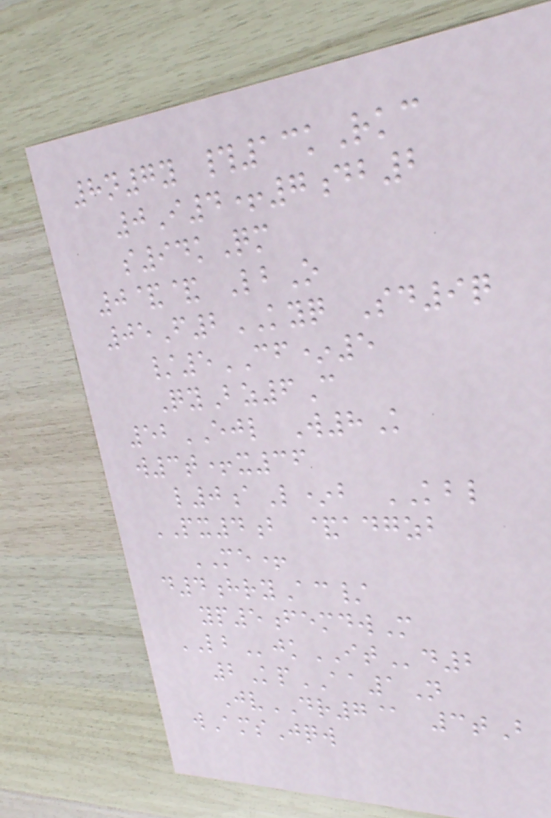8n7y #13kRkc
0I4+7db2
s94kQm
0&& LbO
05F2KYQ Sd9q
/5CF*5
QyBz6C
52EJL W8K
w3t+x36
l0aL*b KBL
PX4b &adgzb
ME+
d4hryAc/
yp5femdwM
LBjkITd2
2KpAA1N
JvDR7@ 3tB
wAmsJqw
